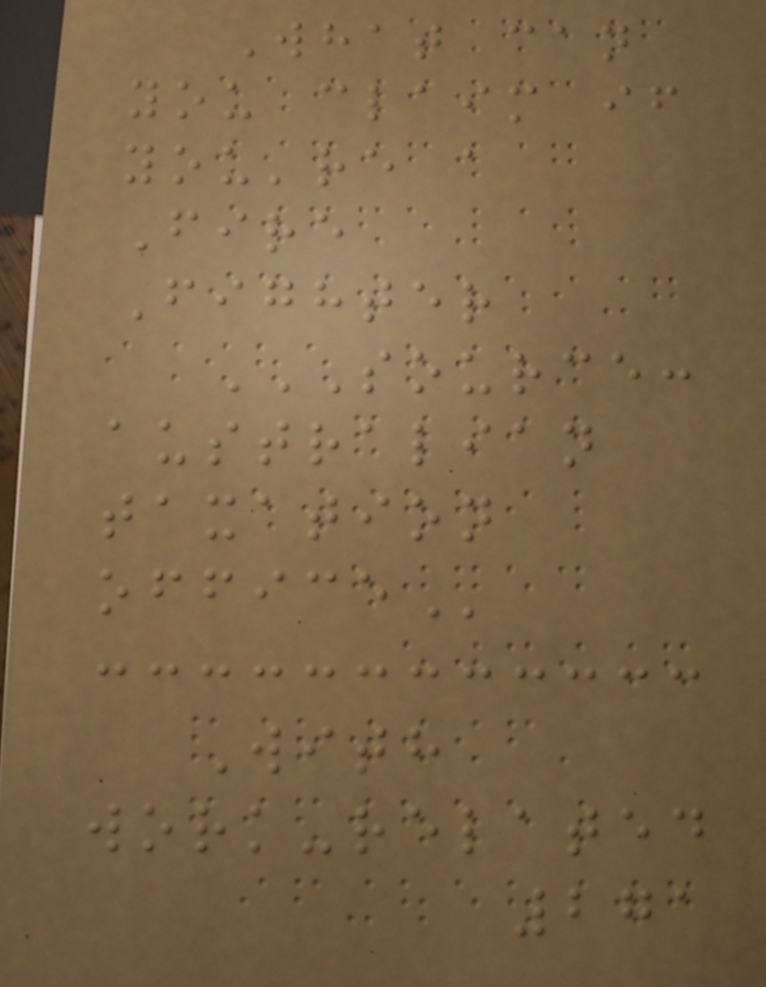What can
you claim if
you're a
Fire
Fighter
SOURCE:
AUSTRALIAN
TAXATION
OFFICE
With
work-related
271
